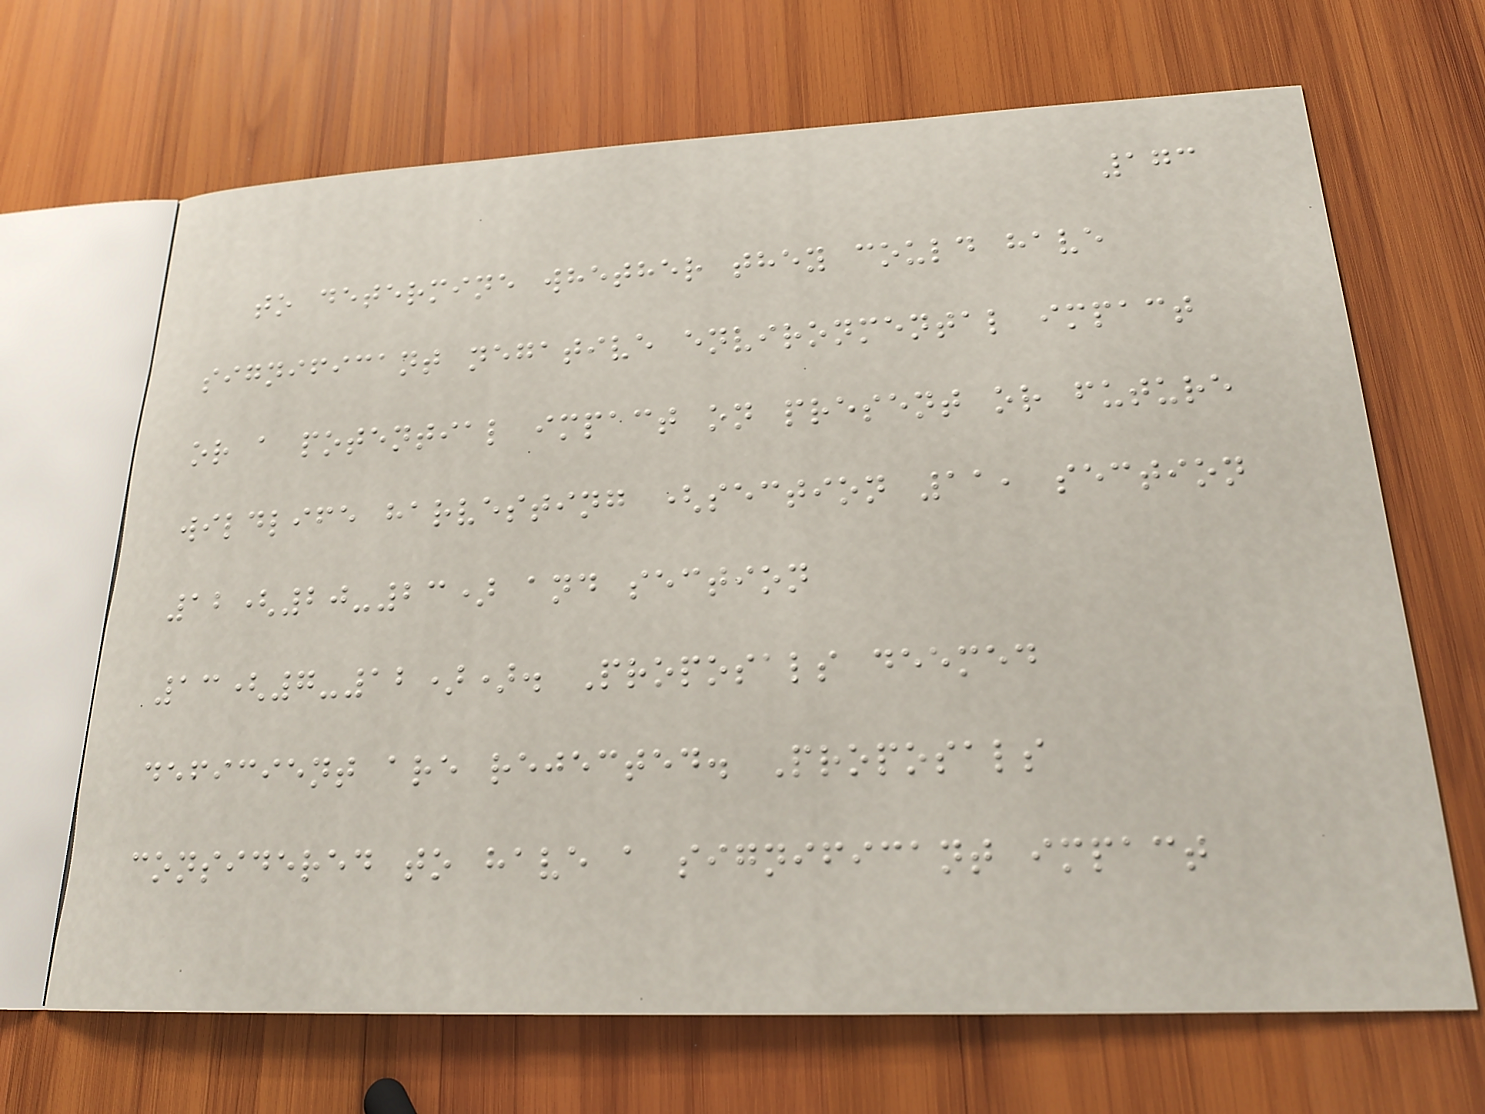173
to determine whether they could have
significant negative environmental impact
or a potential impact on present or future
wildlife harvesting (section 11, section
12(20-23) and section
13(7-12)). Proposals deemed
deficient are rejected. Proposals
considered to have a significant impact
